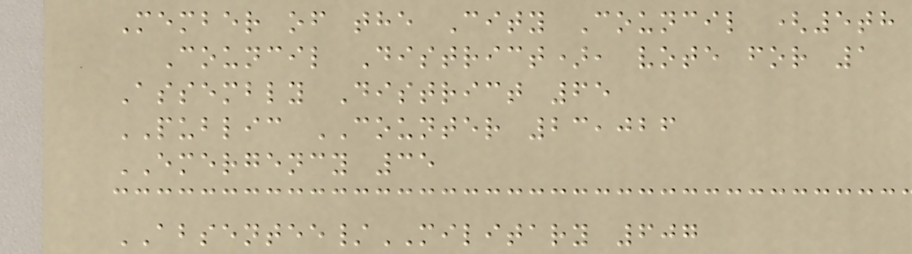Member of the City Council (5th
Council District), vote for 1
Assembly District 65
PUBLIC COUNTER 23,026
EMERGENCY 35
ABSENTEE/MILITARY 607
